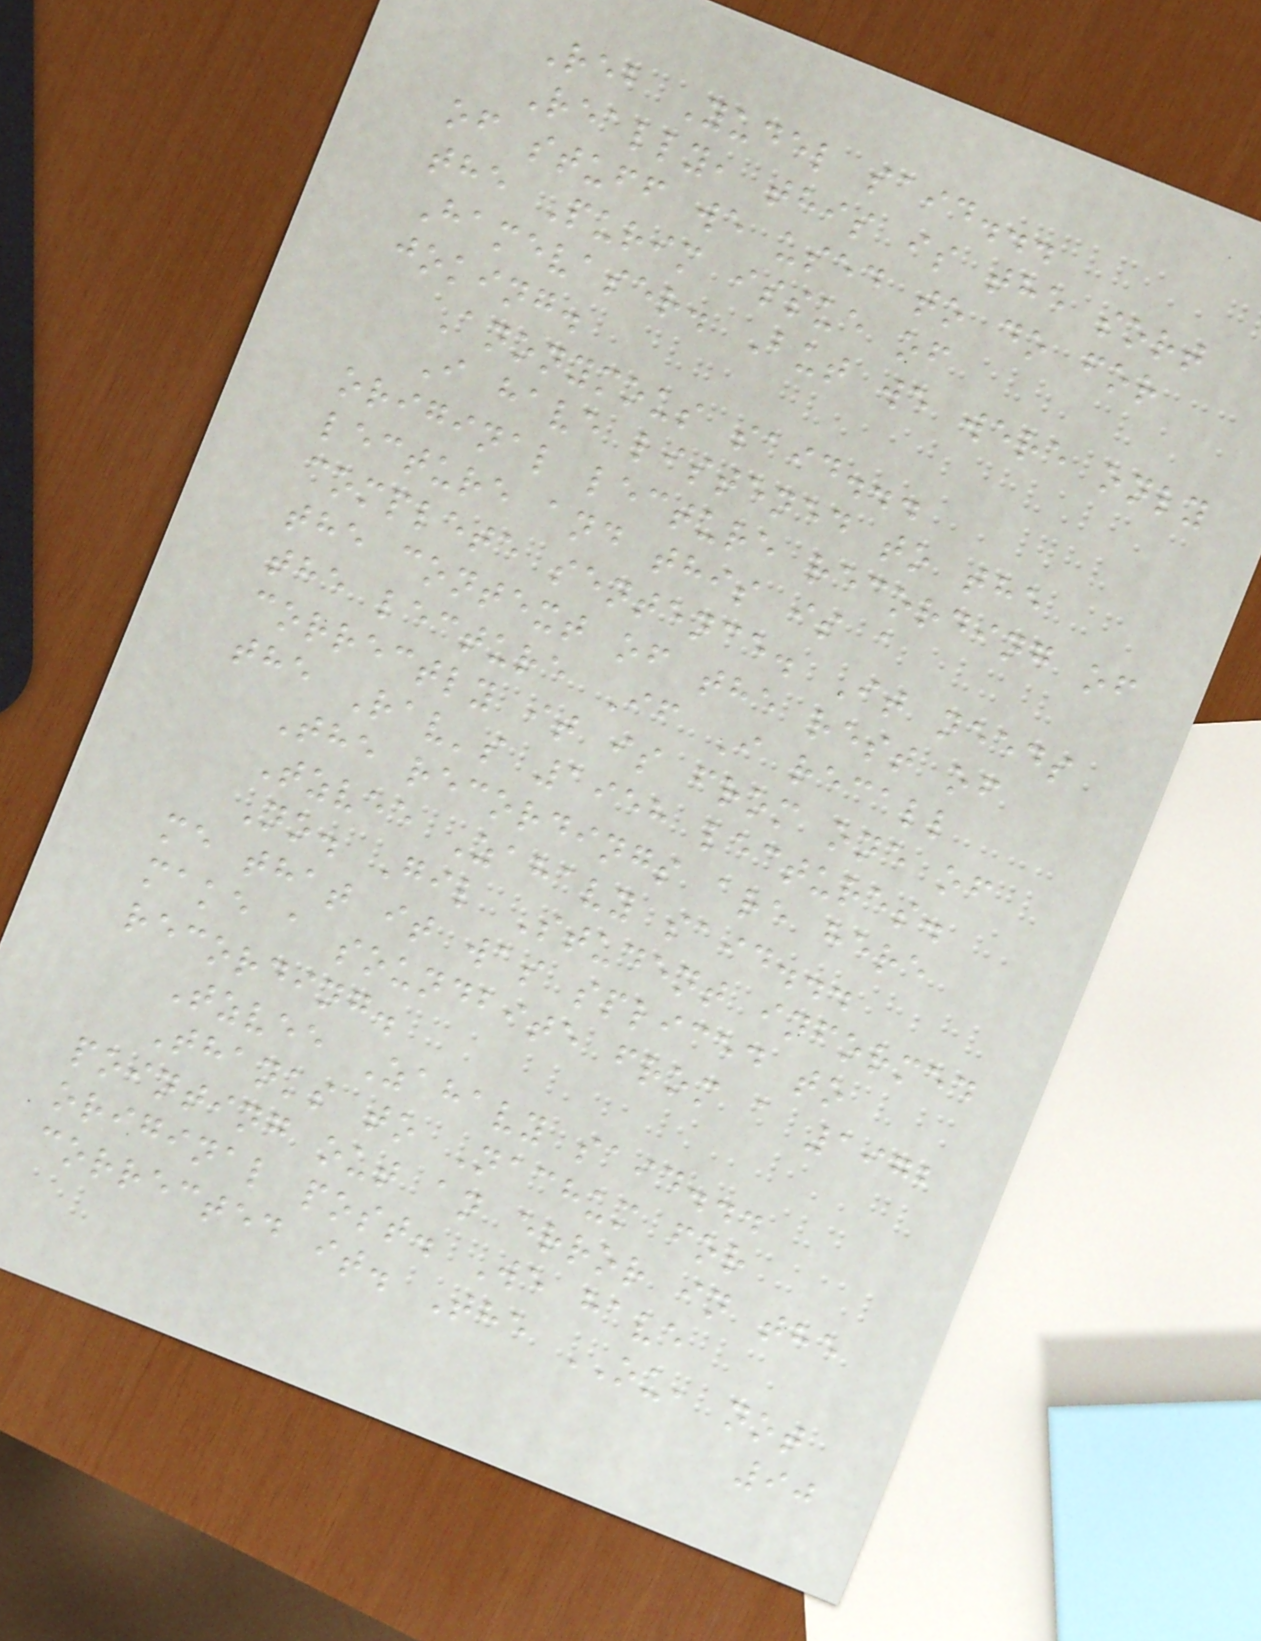Reb Yudel said...
Really, this is the sort
of stuff we used to do for
the Purim issue of
Hamevaser. But we were only
joking.
Anonymous said...
I have listened to the
original lecture recording of
lecture and this is a
complete sentence. It needs
the context of the rest of
the lecture If I recall
correctly it is from one of
the Rav's 1958 lectures.
The recordings are here
Tzvee Zahavy said...
No. Gil Student informed
me that it was spliced to
make a soundbite from a 1972
recording.
Tzvee Zahavy said...
Thanks to Nachum for
pointing out an error in the
original post. We have
corrected it. The OU, not
90
